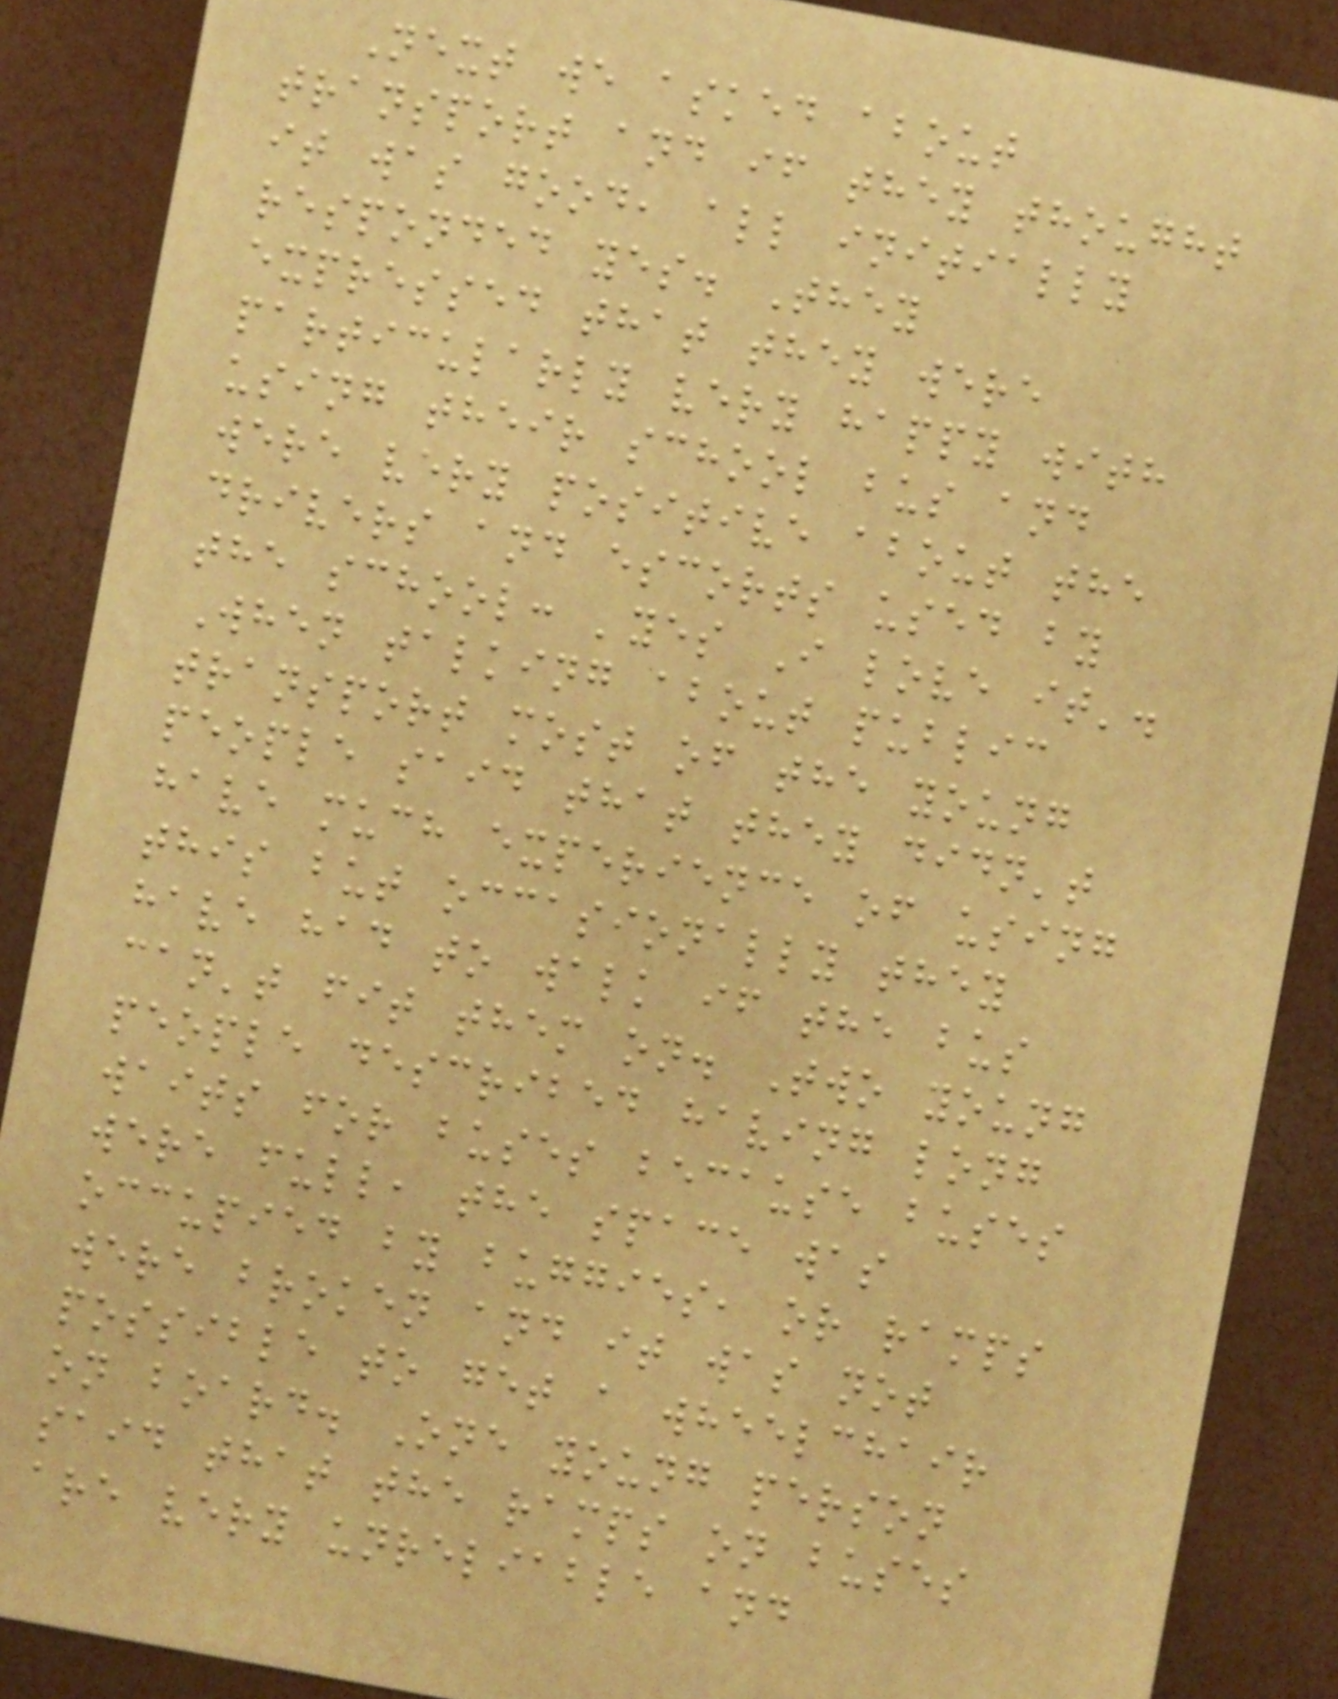Next we asked about
transport and if they thought
it was good, all initially
responded yes. They
expressed that they were
particularly very happy with
using their school bus and
were very positive about the
drivers and escorts used by
the school: 'yes I love it'.
When talking about public
transport most of the young
people said that they didn't
have much experience of using
this but occasionally they
have had to walk if the bus
can't fit them on. Two young
people described having long
waits for buses because buses
were full, the space was
occupied by buggies, or ramps
were broken and it was not
possible to get a wheelchair
on board. One young person
said that the ramps on buses
are very unreliable and
